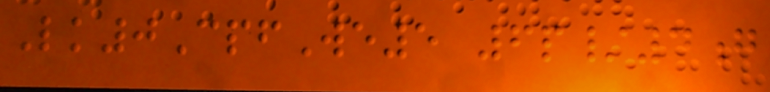Lk0CpfWe5 6p/4g
